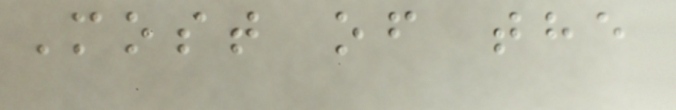Most of the
